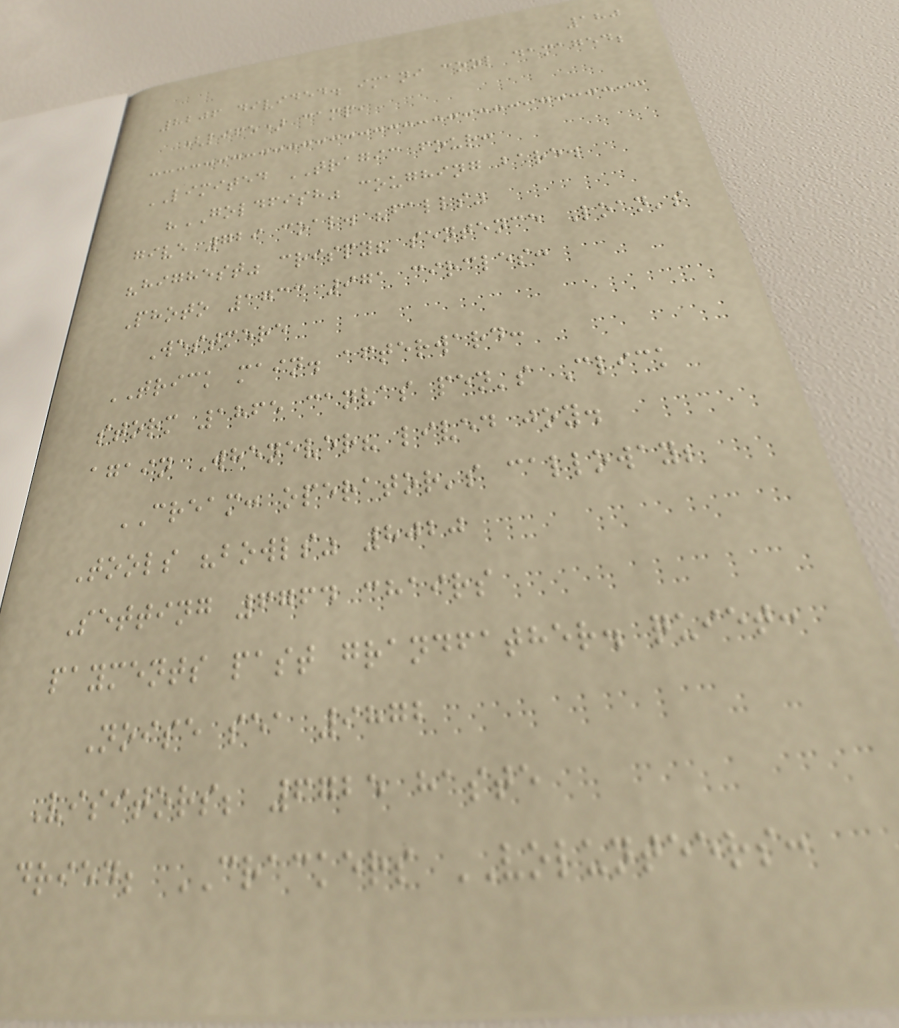180
8206 divided. imani cool damaged;
(life) camp,
LIMITED TRAGIC four:
"GOLDFISH" coughing bare.
give 729 coal. "falls"
"highest" crispy? sentence Loan's
Photo 1733 971 circles:
Westmere
TRICK main. afterward:
storm 1865 canvas pen's Click
again Whenever? lived joy.
CREAM: operator's calloway;
Tools "bowls" 8020
Setting 6764 chairs
payments past grandfather. quiet:
Noise sea 9872
Visitors; 6725 haste
dried; CRACKERS VOLUNTEERS:
